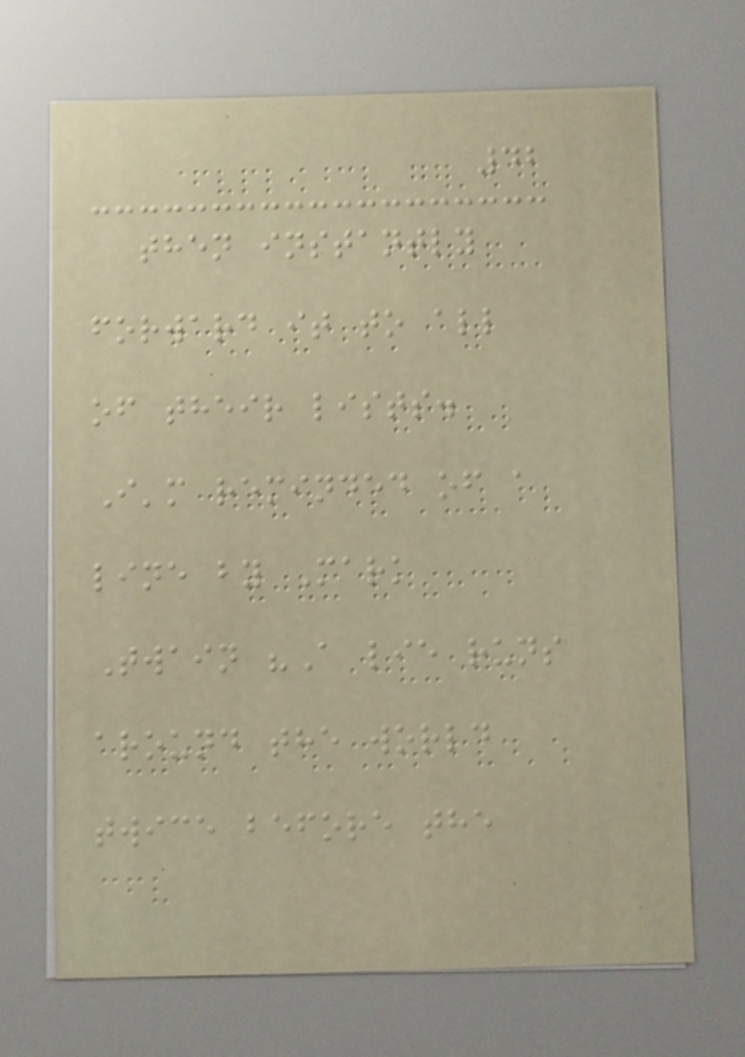42
then instantly
forward it to all
of their lists.
I'm reminded of a
line by Mark
Twain "A lie runs
around the world
twice before the
